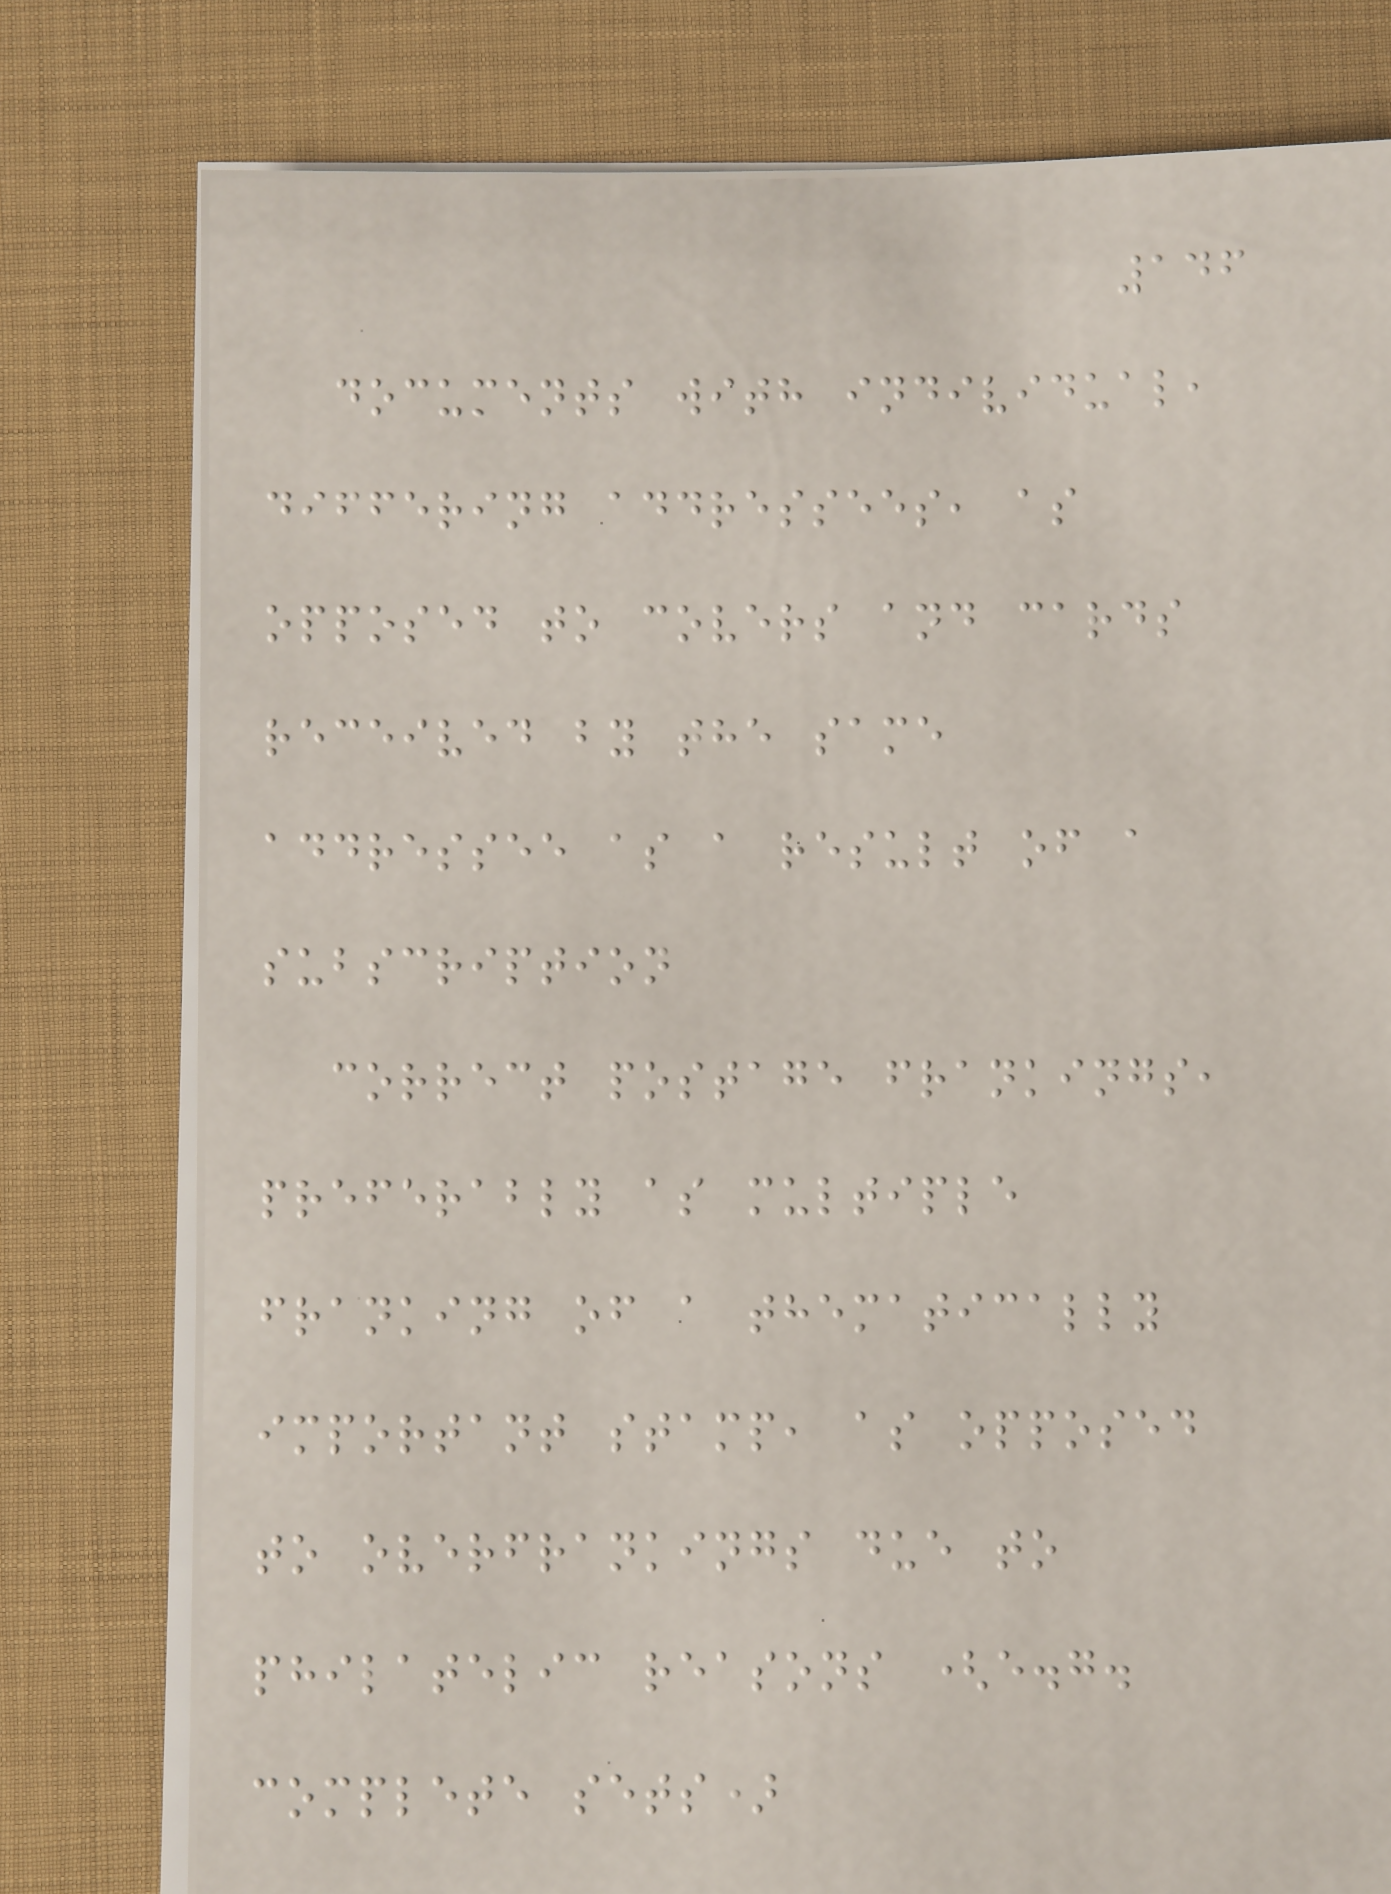146
documents with individual,
differing addressees, as
opposed to covers and cards
received by the same
addressee as a result of a
subscription
correct postage frankings,
preferably as multiple
franking of a thematically
important stamp, as opposed
to overfrankings due to
philatelic reasons (e.g.
complete sets)
